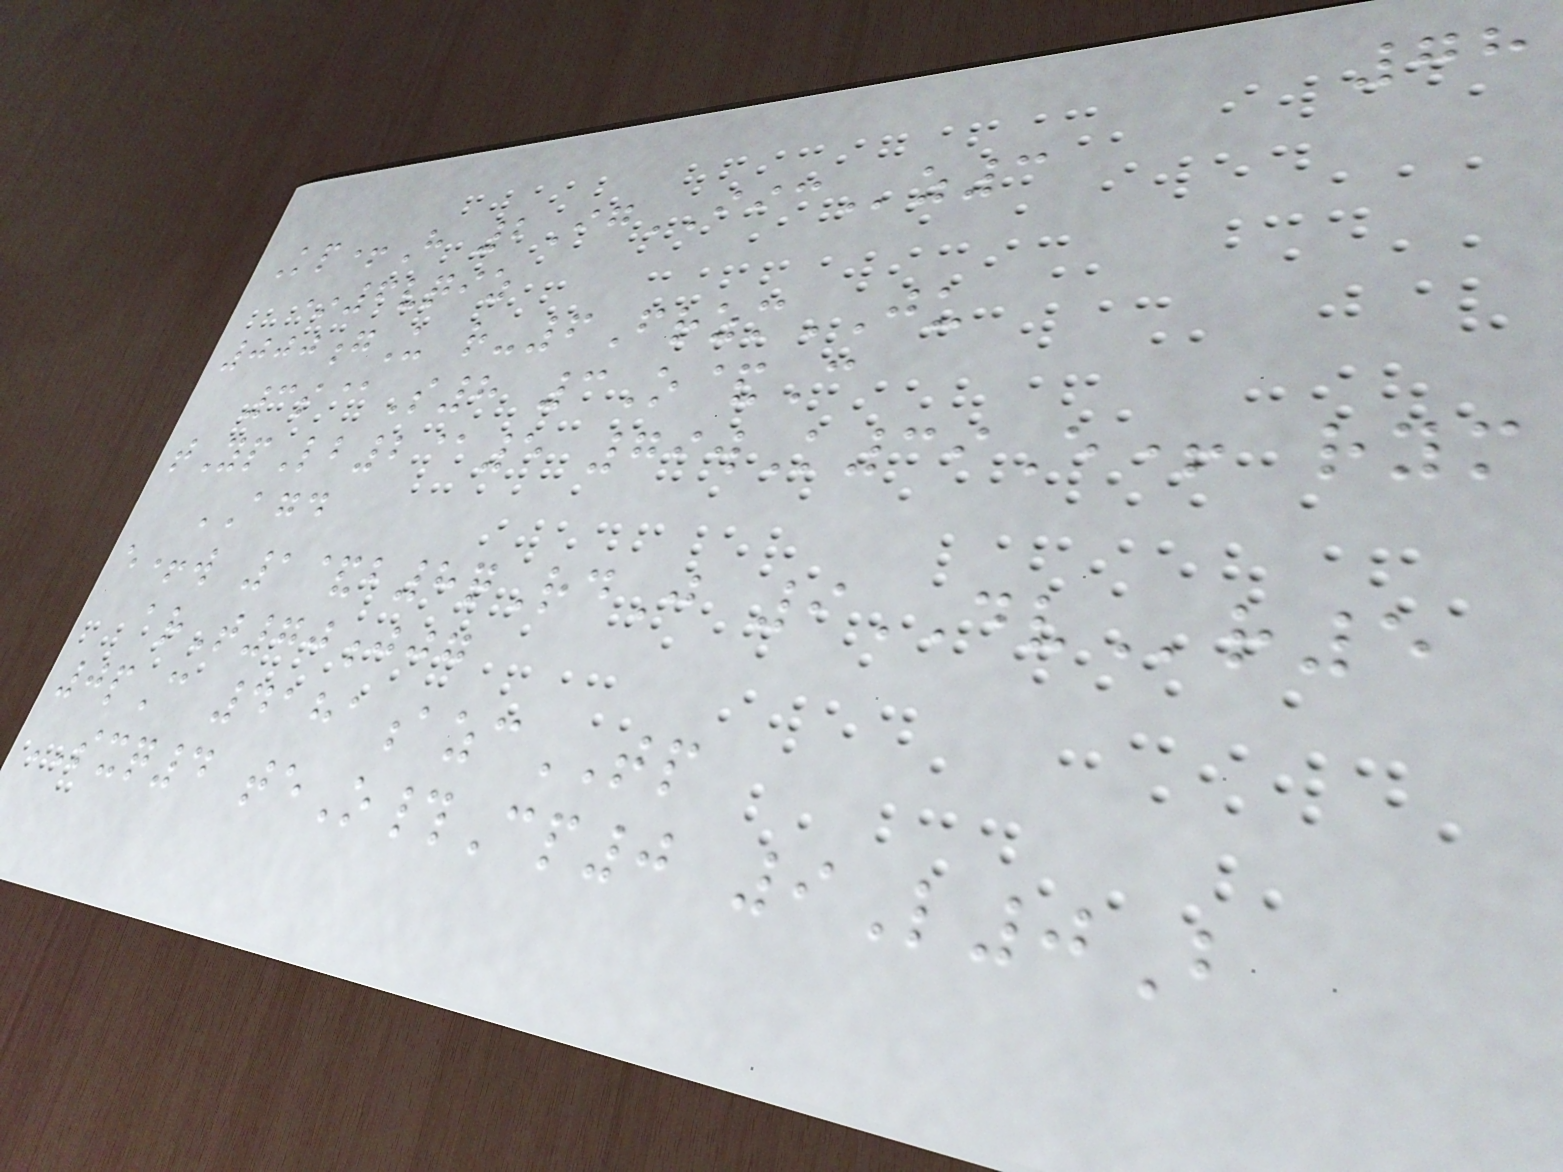78
Kp+H 2IgIICz3
*6vqiz
000gU r-6FrzmJU
3s@S8 3O&C
tYpLb2@5 79wK39E+ rym
AGD
e+w 1&b8qRdJ 9DVr5
arT70jjg
0pC 4181azcTP
SXQ4 teO#Cp0 9L0B
